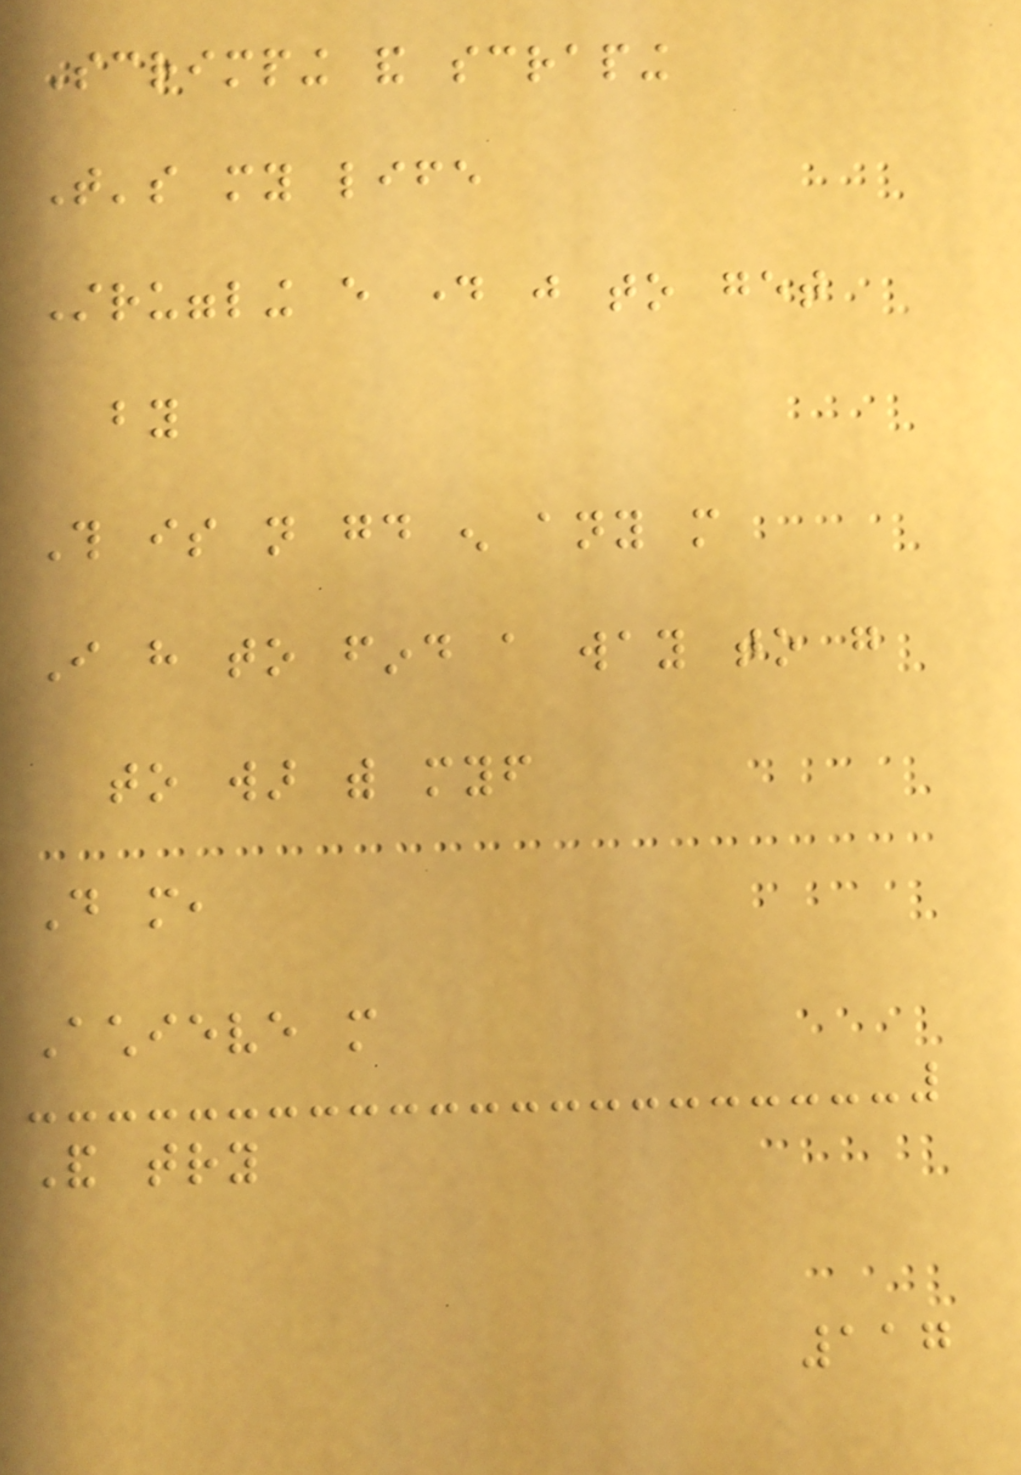Scrimping and scraping
That's my life
Struggling every day just to get
by
This is not good enough any more
I have to find a way to go
to war with myself
Do more,
Achieve more
And try
117
